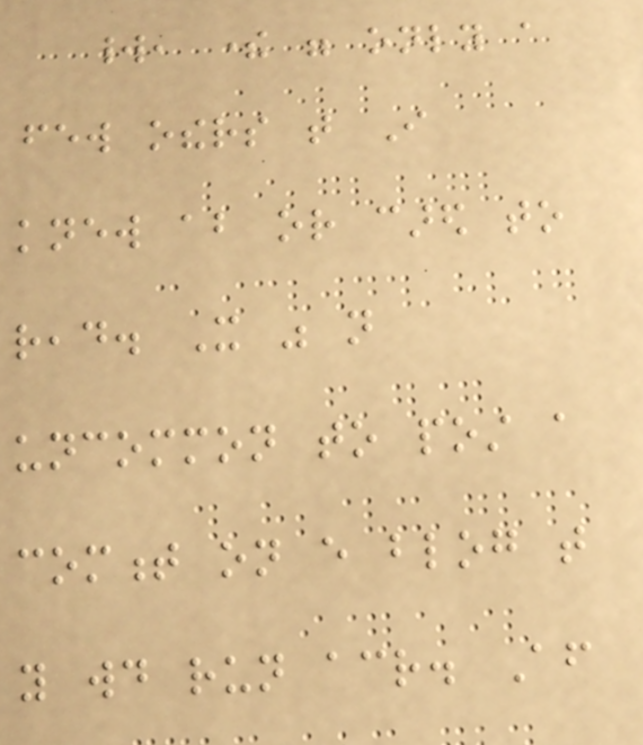world, there were only a
few others that I
knew about or cared to
read. It was not
uncommon to post a
comment on every blog that
you would run across. After
